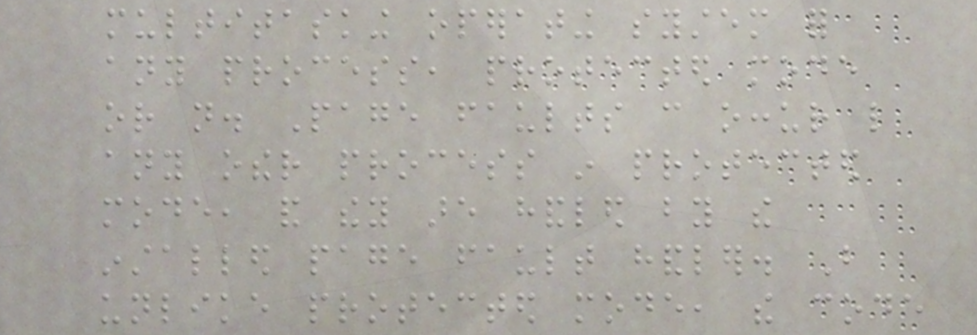multitasking operating system for
any process, protected mode
or not. Page faults can occur like
any other process in protected
mode, and they are handled by the
installed page fault handler. But
unlike protected mode, the code
